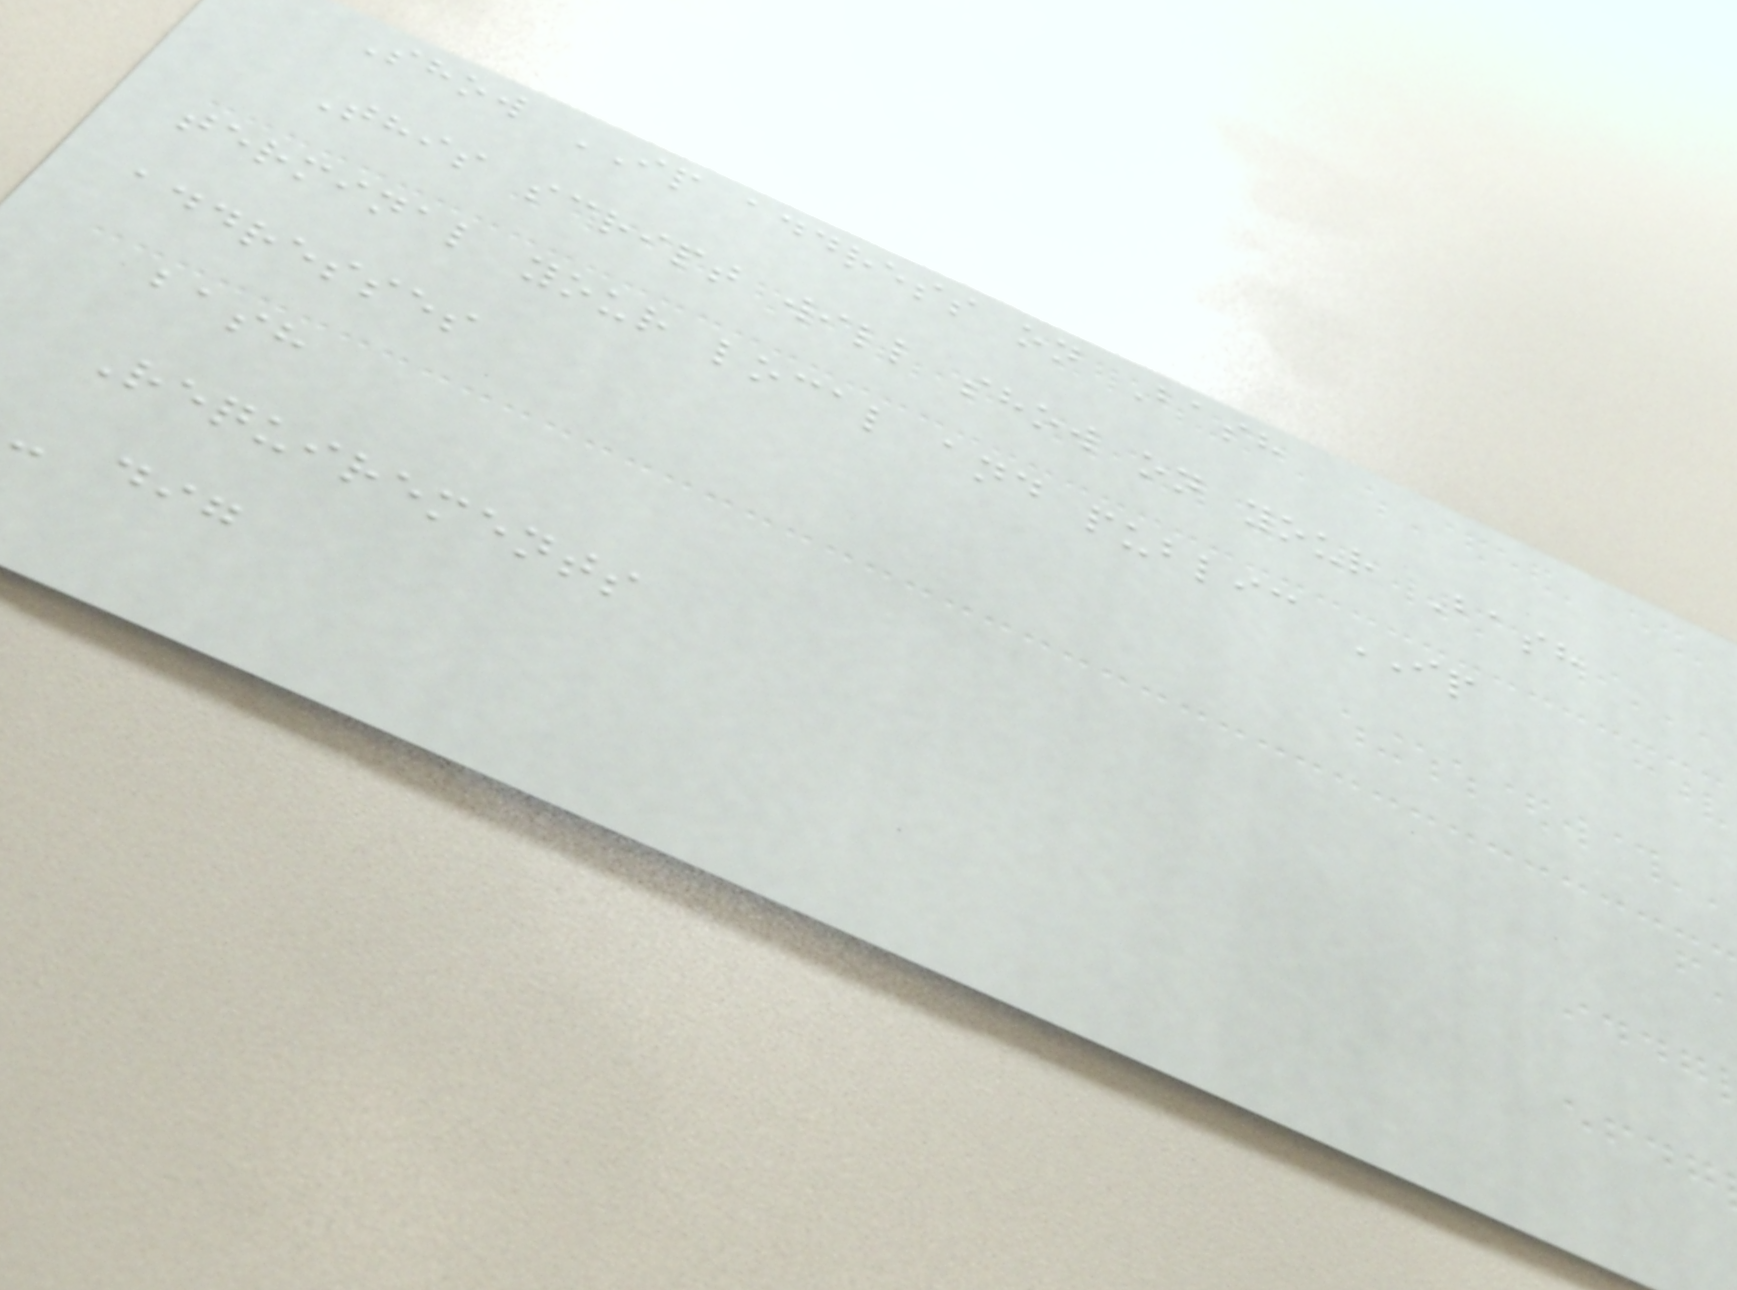Show IP address on Bash
This script will show on your Bash
terminal your local and public IP
addresses
bash
Requirements
- dig
